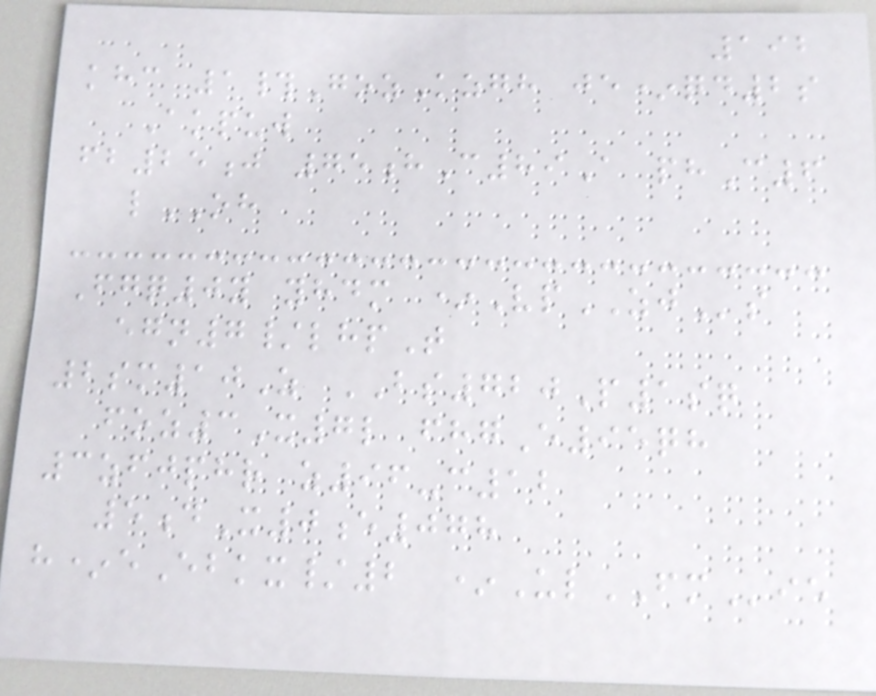192
khc 1#GozKzgh je*qd2s
Akpuw
fb25j 75hC89A phC6
lOH
Fgq0y yhdm *VpZJs
egn7/lhpT
2sm10Z BS720P1sq
foz3X7l fhgE95qh
3zfjphr z96-c12
5dX0e078
h*eEbkx/2 *UlFMie
